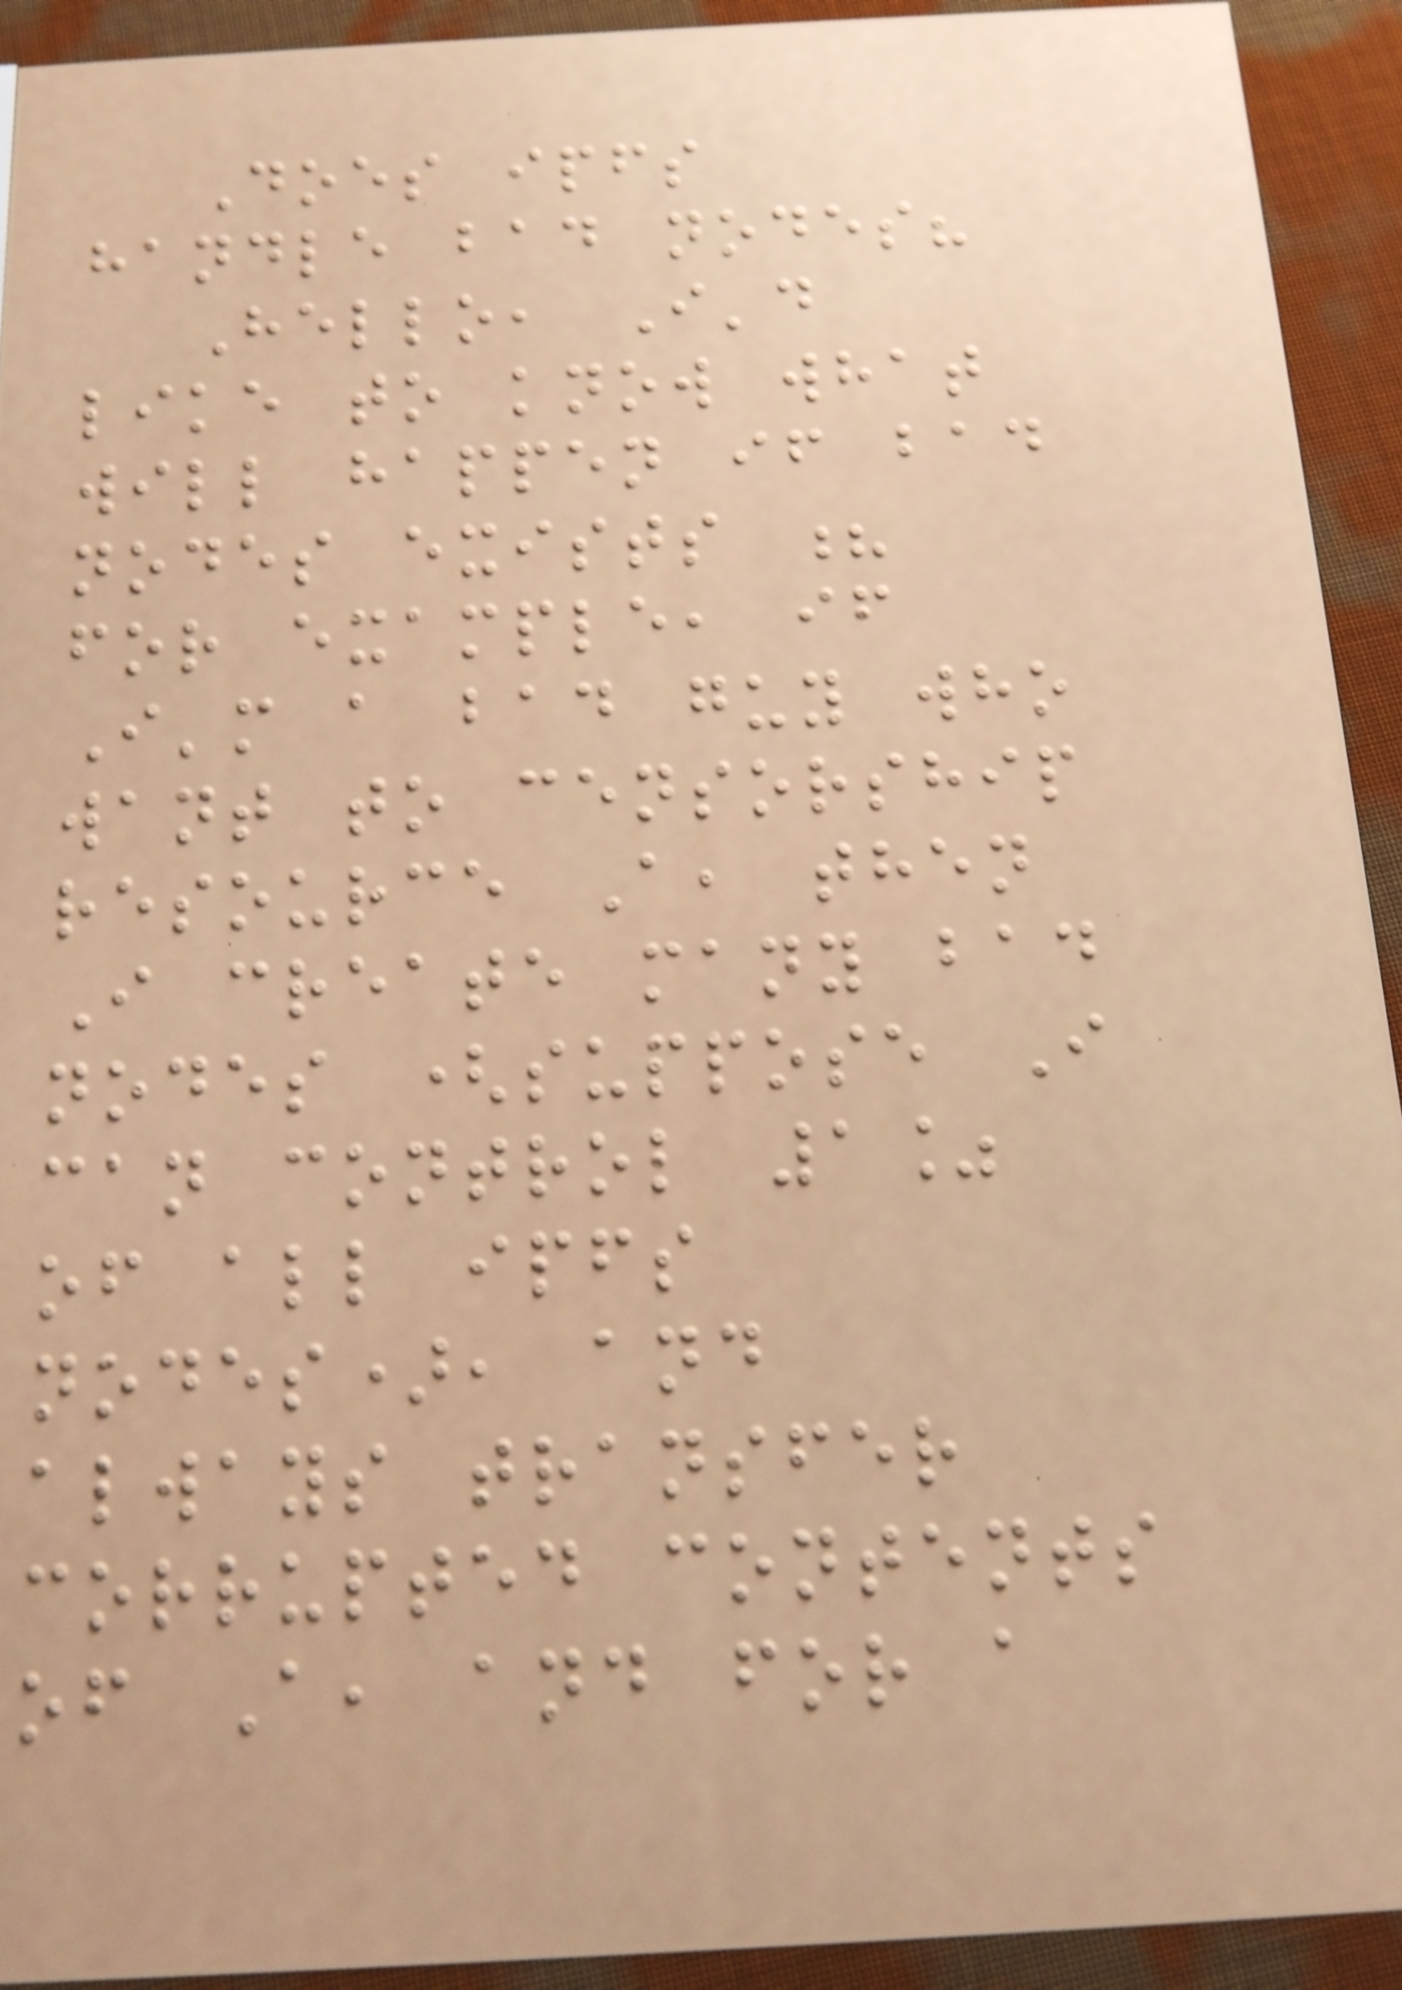Does ipfs
handle bad nodes?
Hello, I'd
like to know what
will happen if bad
nodes exists ?
for example, if
I'm a bad guy who
want to censorship
resource A, then
I create many bad
nodes (suppose I
can control 1%
of all ipfs
nodes), and
always transfer
corrupted contents
of A, and for a
